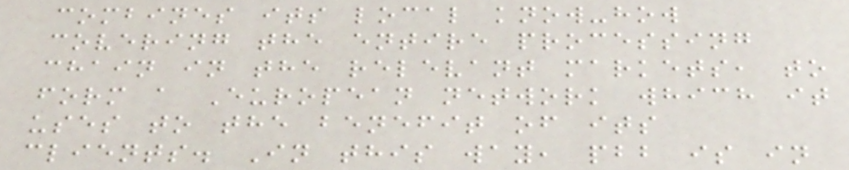combines its local know-how
covering the entire processing
chain in the relevant markets, to
form a European network which it
uses to the benefit of its
clients. In this way, pbb is in
